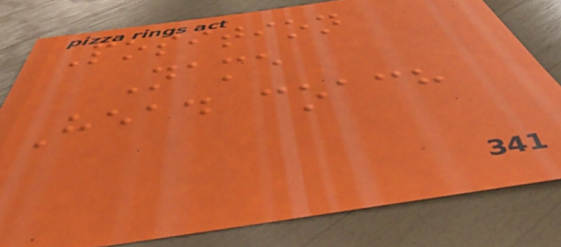Position
Name
Head coach
